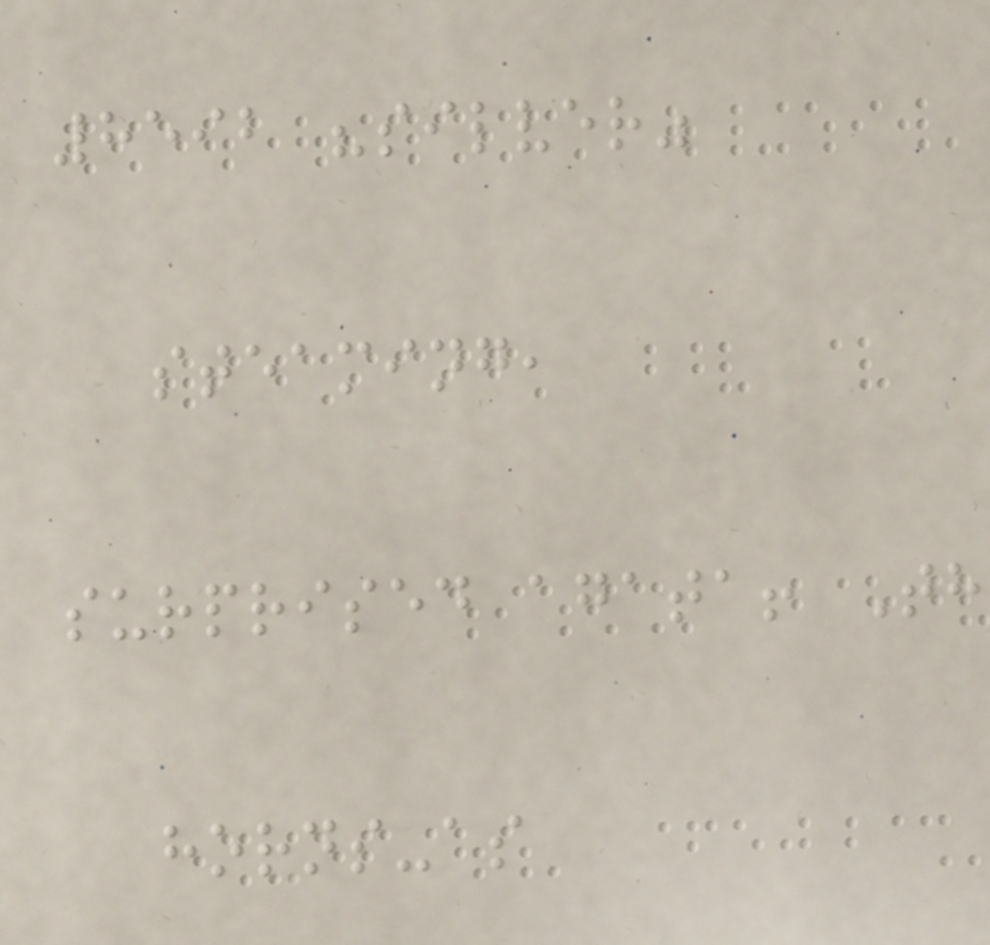8592 "silver"
steaming,
surprised agata! Th
horns-as
